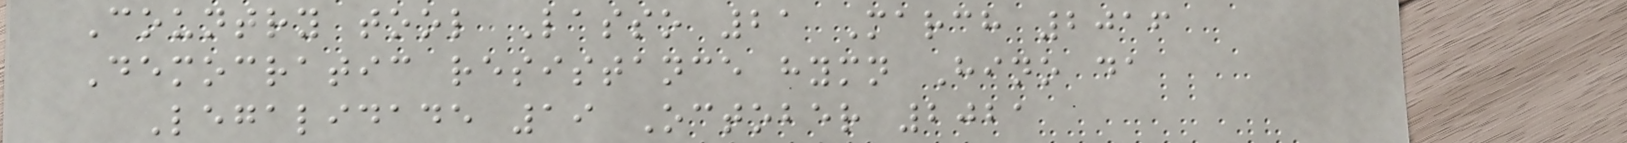Country tool Lasso 21 March 2016
Democratic resistance hymn Hino da
Legalidade 19 October 2021
